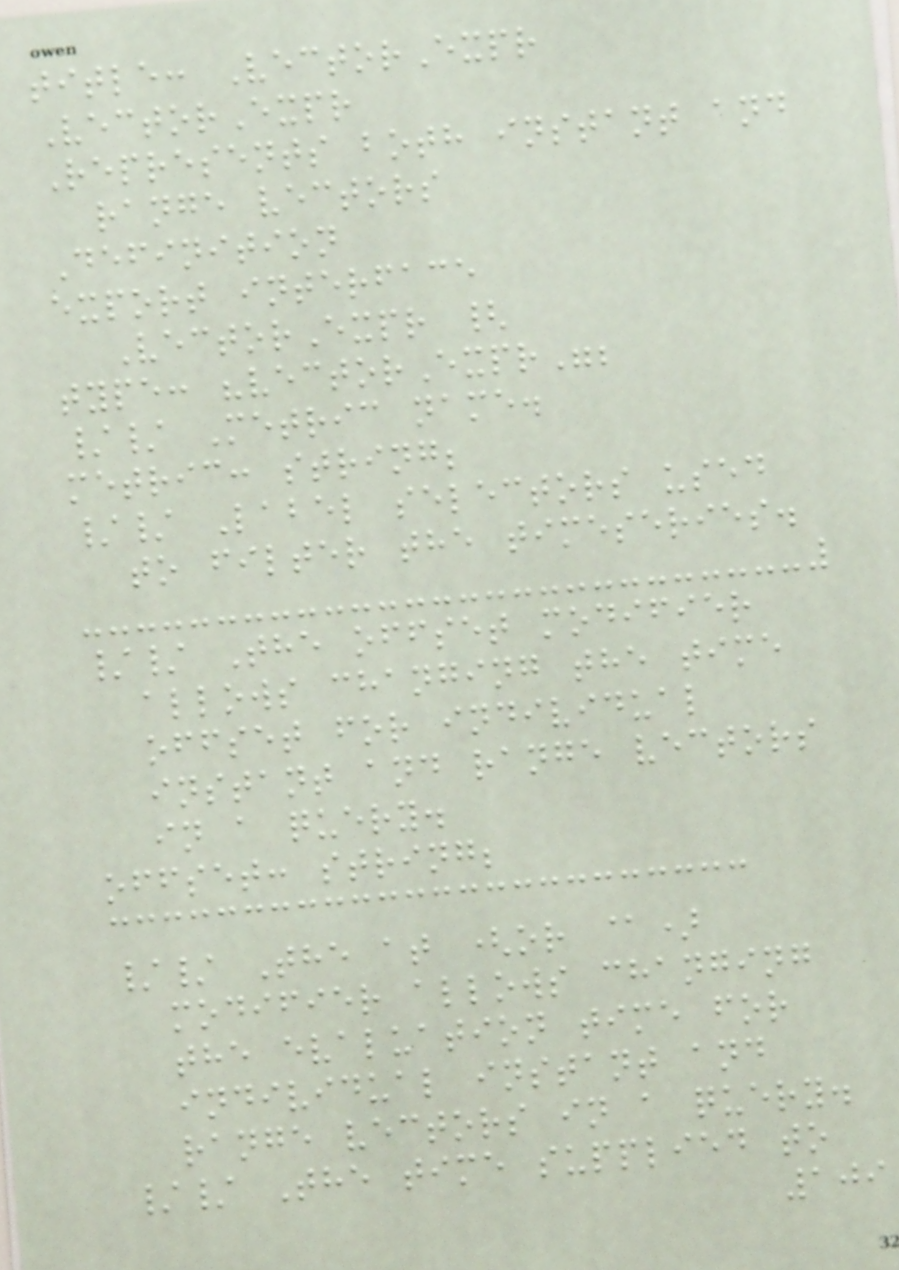title: VectorExpr
VectorExpr
Represents both instant and
range vectors
Definition
export interface
VectorExpr {
type: "vectorExpr";
// Metric name.
metric: string;
// Label selectors used
to filter the timeseries.
// The offset modifier
allows changing the time
offset for individual
instant and range vectors
in a query.
offset: string;
// The at (or @)
modifier allows changing
the evaluation time for
individual instant and
range vectors in a query.
// The time supplied to
109
